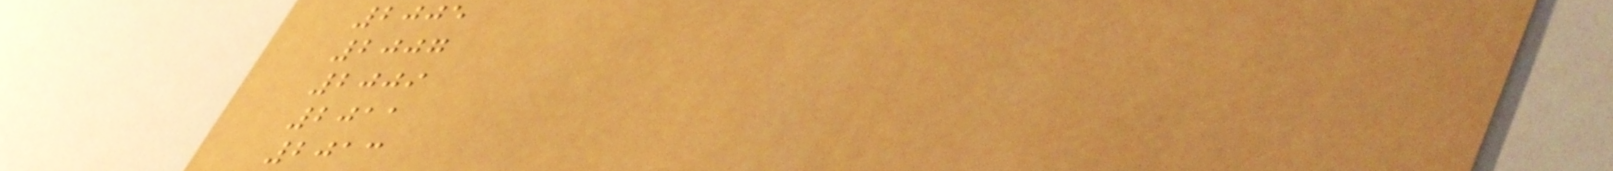2005
2007
2009
2011
2013
